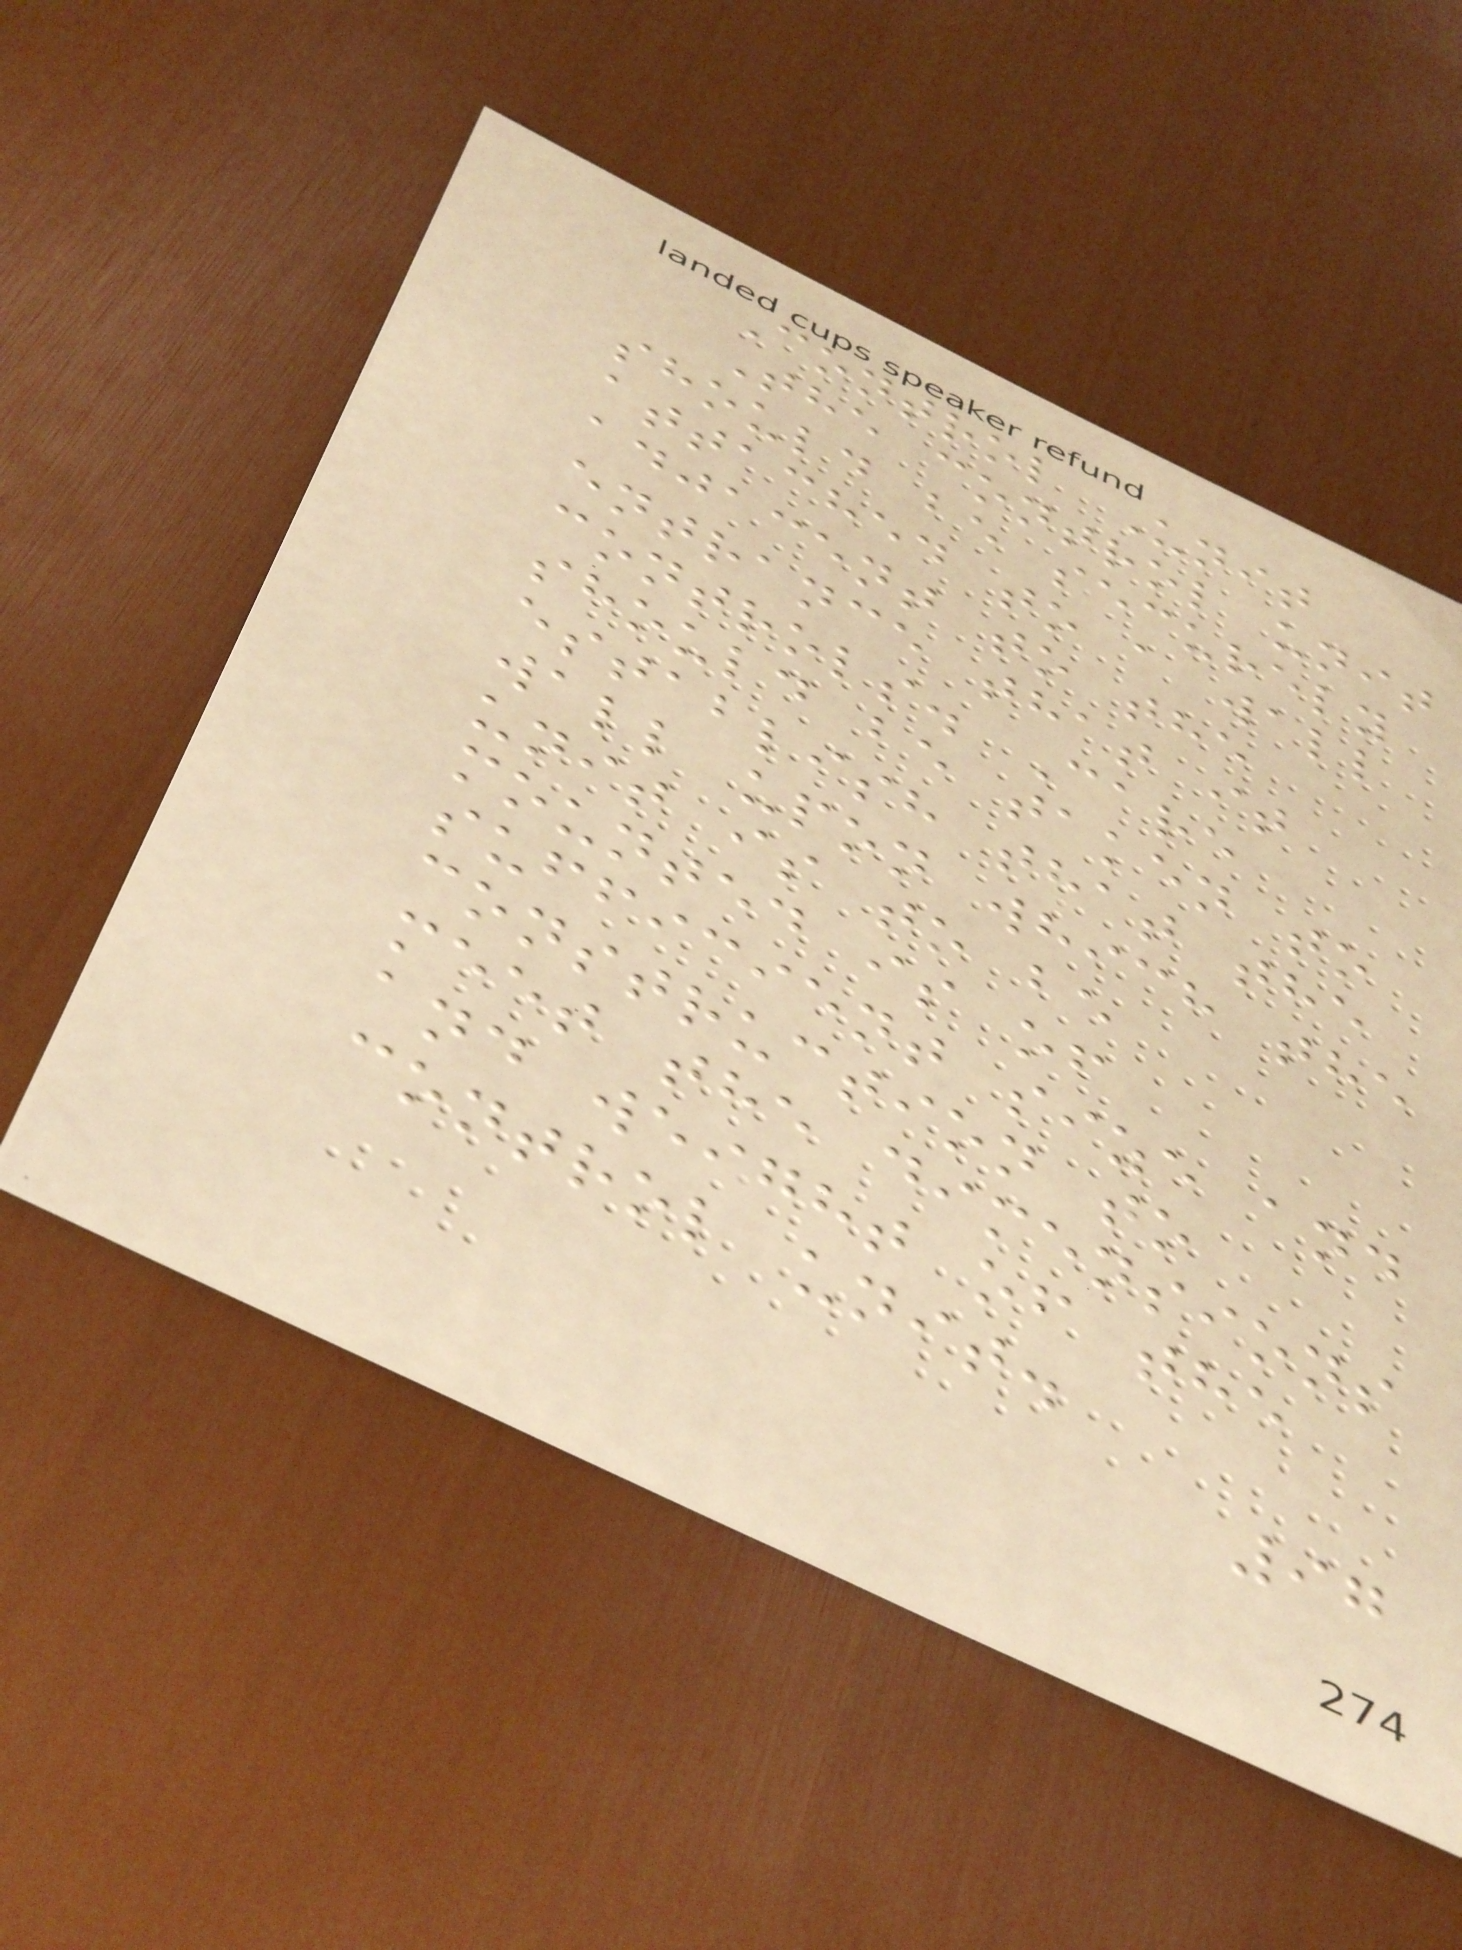Control Unit
The control unit
should be securely
attached to a wall
adjacent to the
entrance that it
controls. Care
should be taken to
establish that the
wall upon which the
unit is to be
mounted is of
sufficient size and
construction to
meet the dimensions
and weight of the
control unit.
97
